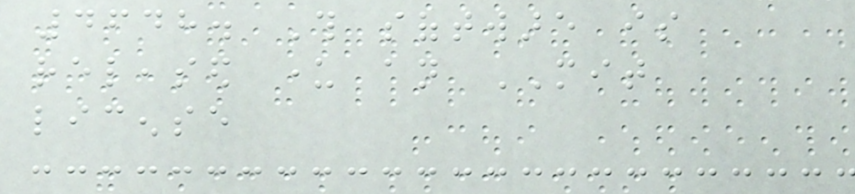4648. This software is
released under an MIT
license
